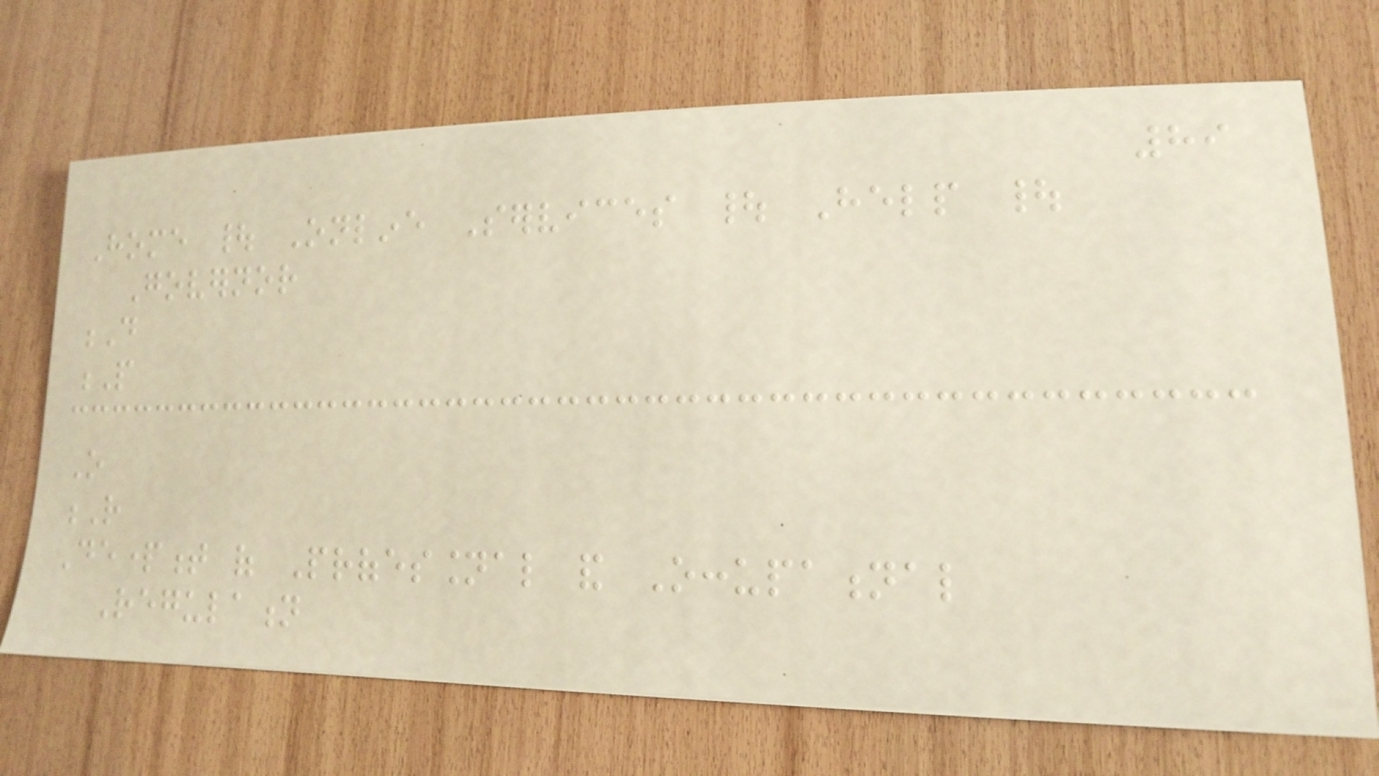89
Home | Online Services | Help |
Governor
D
P
O
R
Department of Professional and Occupational
Regulation
